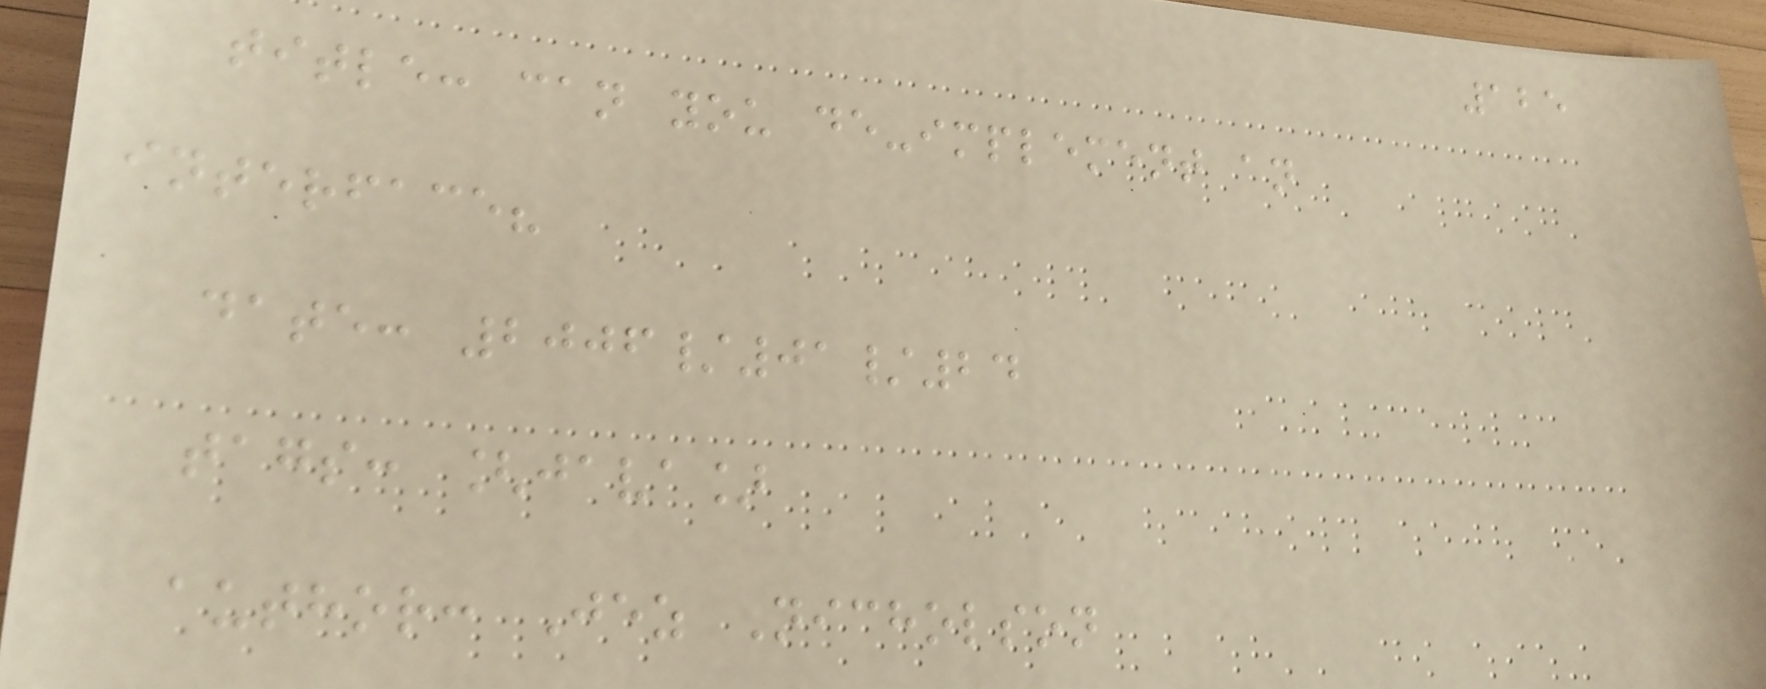125
title: can you de-implement an
interface?
date: 2006/01/24
tags: [java]
author: Jez Nicholson
